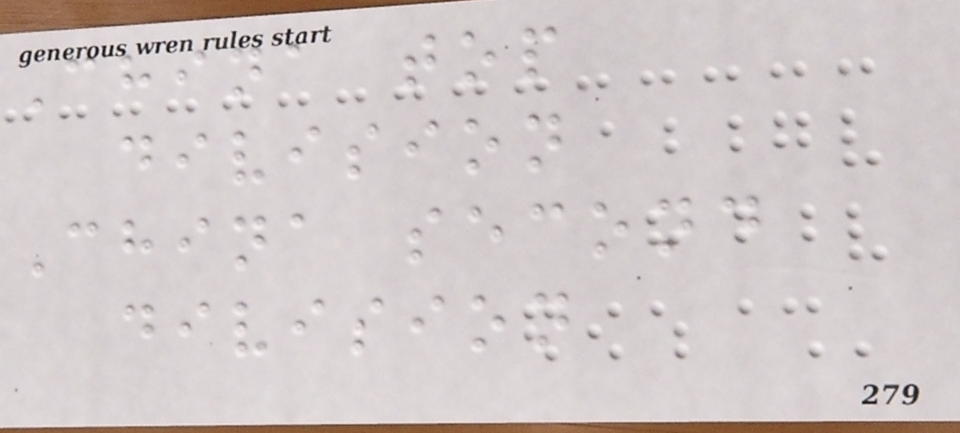China top
division
China second
division
